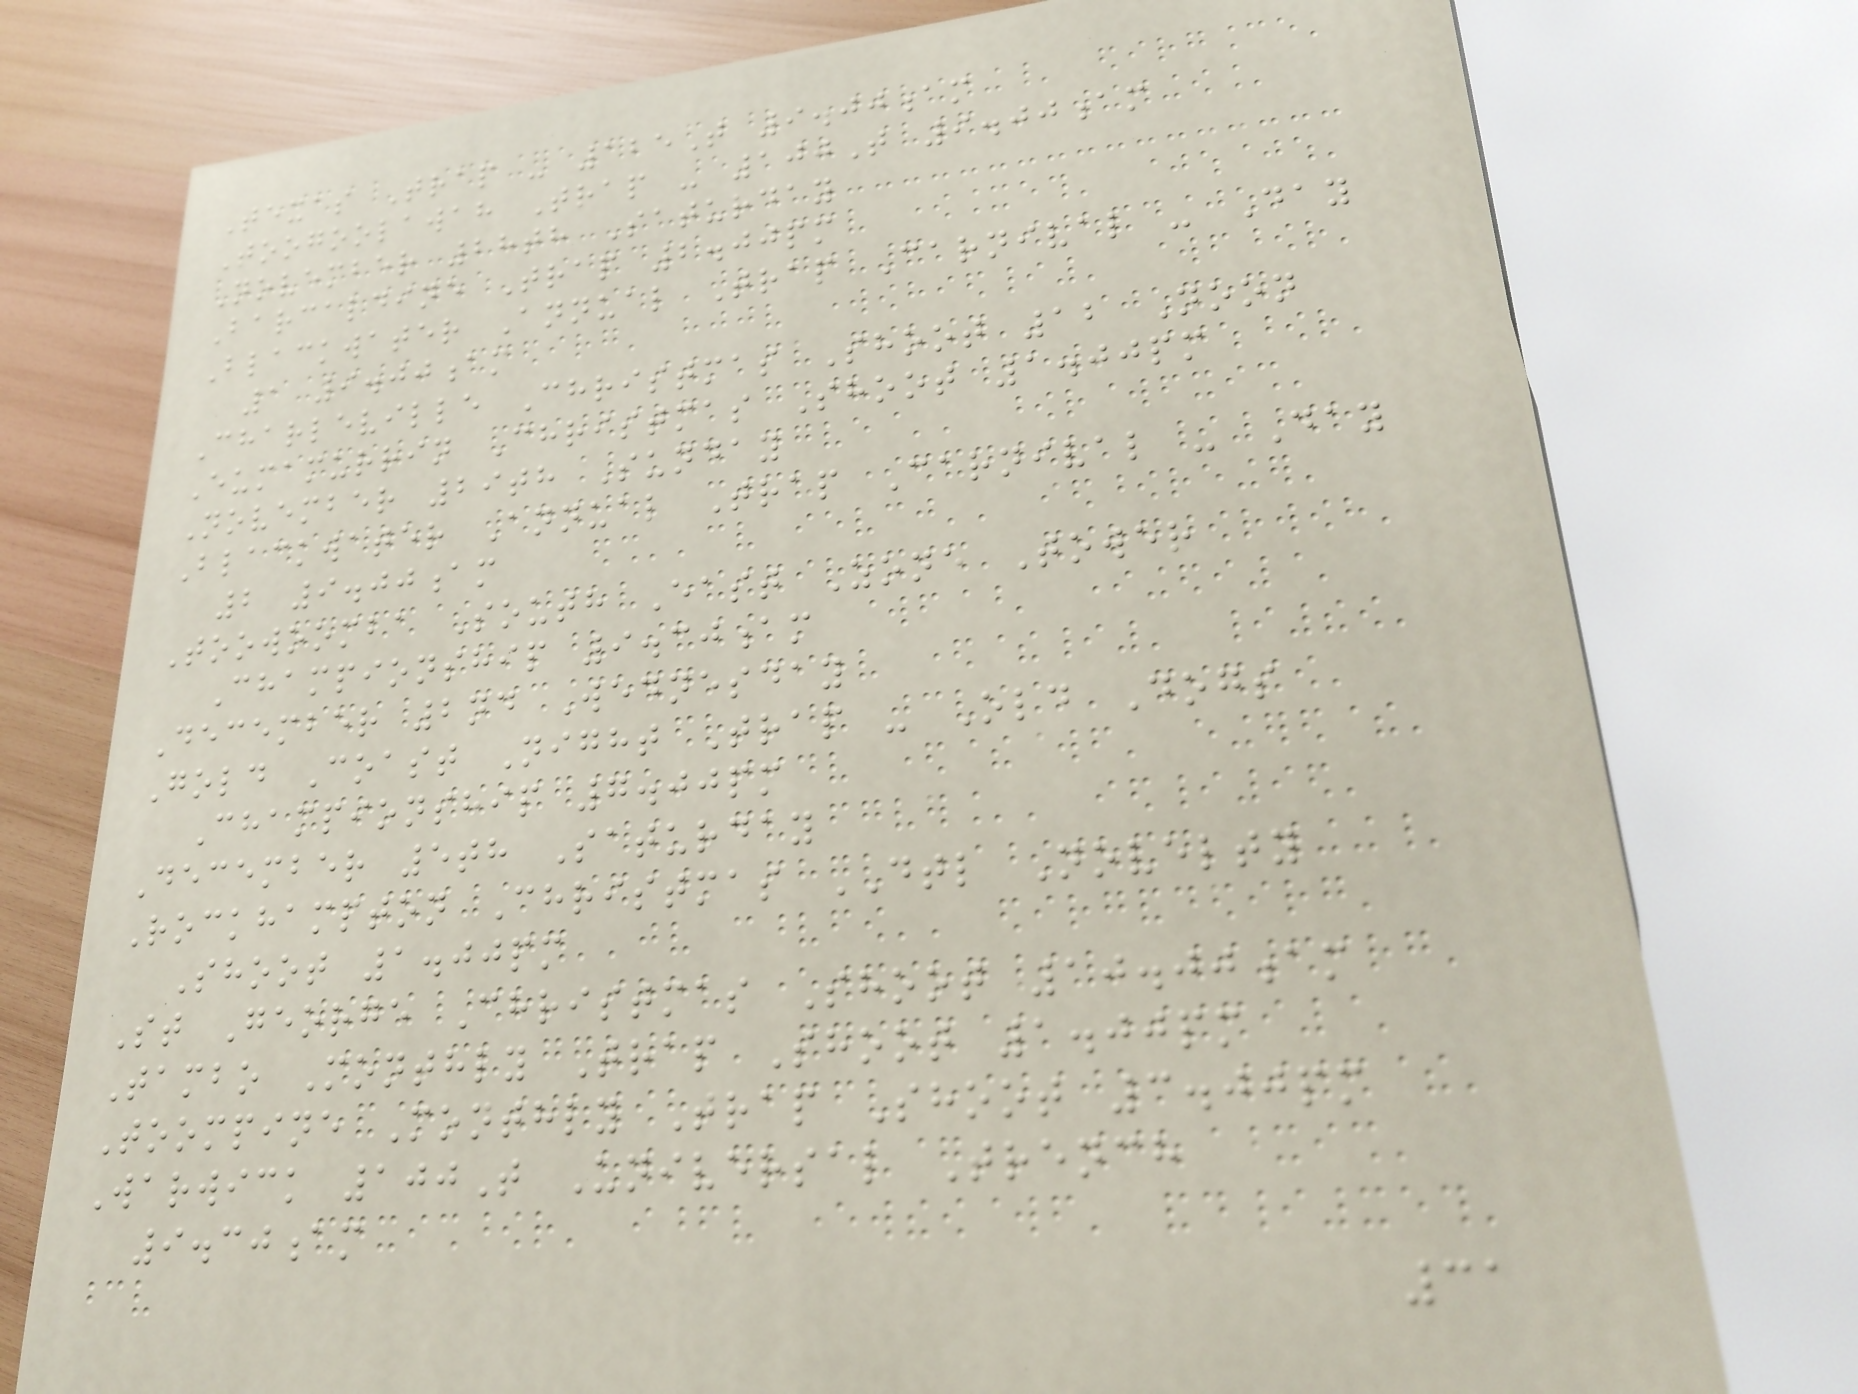Texas Trap - 125T 9.00am
Toogoolawah Trap - 100T 9.00am
November 28th Saturday
Barcaldine Trap 2.00pm
Blackwater Annual Trap Carnival - Day
1 9.00am
Charleville Christmas Shoot 12 Noon
Eumamurrin Christmas Shoot 1.00pm
November 29th Sunday
Blackwater Annual Trap Carnival - Day
2 9.00am
Toowoomba South East Zone Tower
Championship 9.30am
December 2nd Wednesday
Gold Coast Night Trap - Old Dogs
Championship 7.00pm
December 5th Saturday
Rockhampton Christmas DTL Novelty
Shoot 1.00pm
St George Christmas Shoot 10.00am
Tambo Monthly Trap Shoot 1.00pm
Toompine Monthly Trap Shoot 3.00pm
Warwick 100T Universal Trench
9.30am
31
